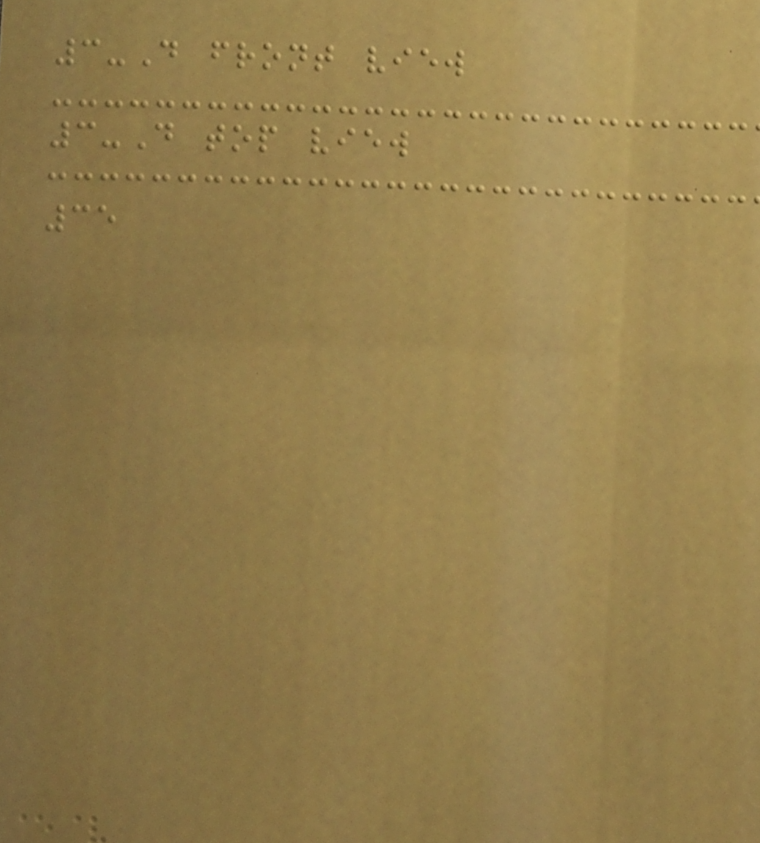3-D front view
3-D top view
35
